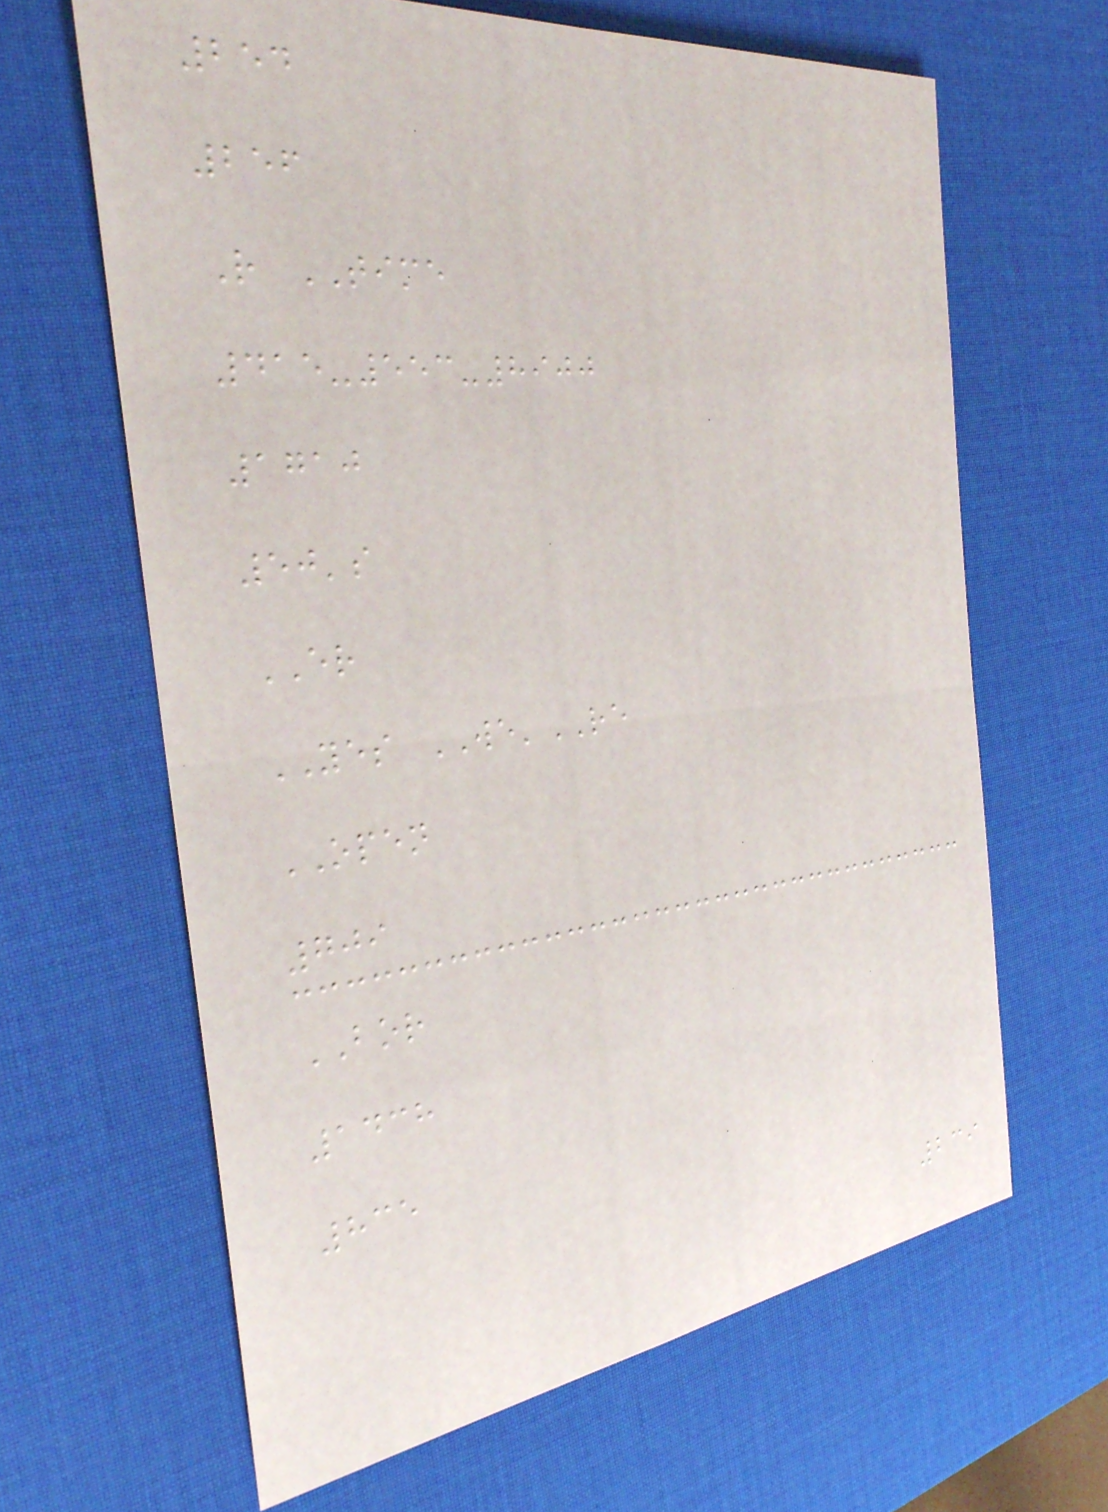254
256
R TIME
415-553-8900
1710
50's
ER
YES WE'RE
OPEN
709
BOR
1438
835
239
